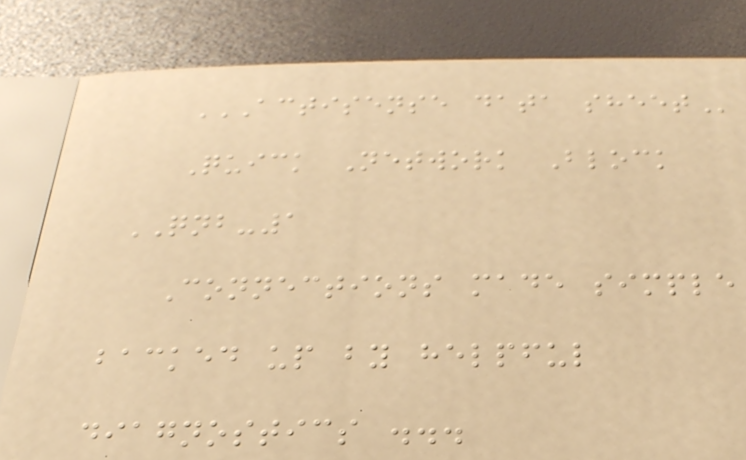ACTISENSE DATA SHEET
Quick Network Block
QNB-1
Connections made simple
backed up by helpful
diagnostics ...
